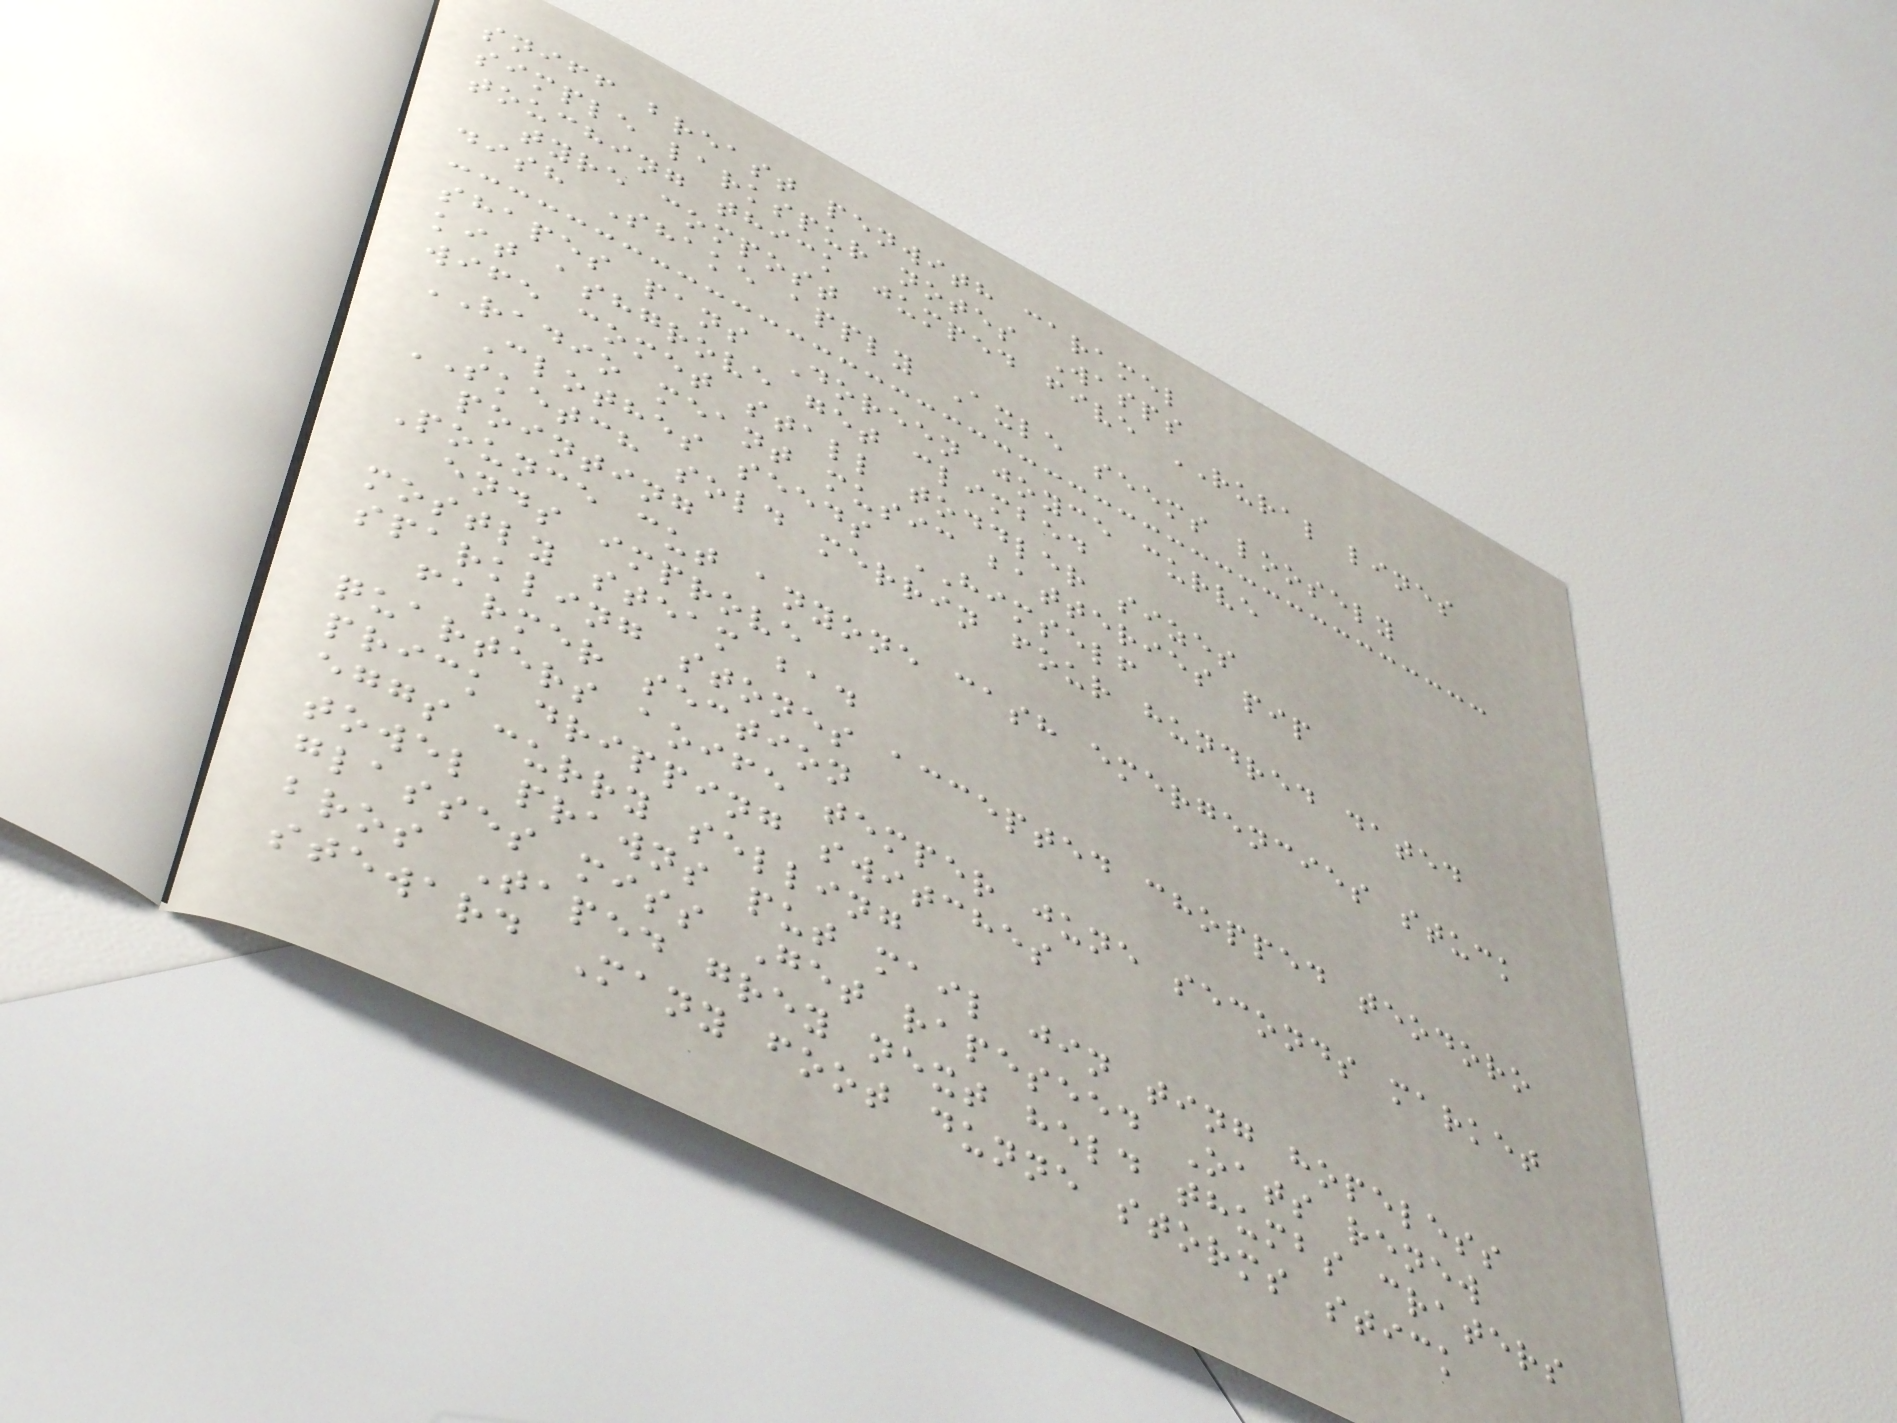sniff breast penwith caramel
simple larkspur notes Wasps
touching thick jumped five RURAL lines
tyre compost
dish Shake apply Axle seems loosely
shapes pans Doreen joyce curve
kit ashgrove get climbed
wife comet stall toddler sizes
RADIO meant music batteries pip
Clothes seeds HIMSELF
SKETCH sold merrin four hundred dated
pointing
Pounce cut anyone cash emergencies stuck
ends improve
mostly steam bad
sparkling stones accepted chopped teodoro
farmer section
quarters aoife temper june seconds market
prick dripping switches
eggs curry selling
towel prawns put mail jin ting hopeless
glasses miss Get rapeseed Oats renew
bros Taped grey next held thumbs craters
steward Many foot dunne storms stick
